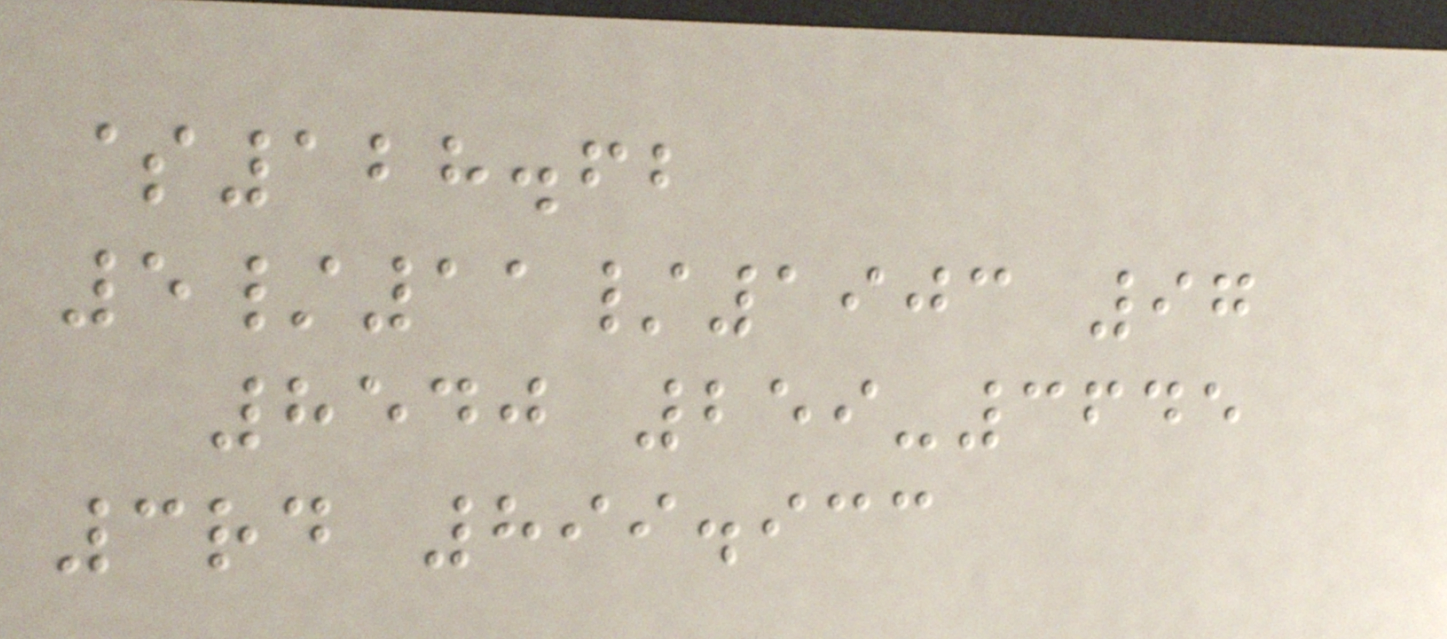$128.62
5/11/1903 97
8540 259-3645
3rd 899.933
